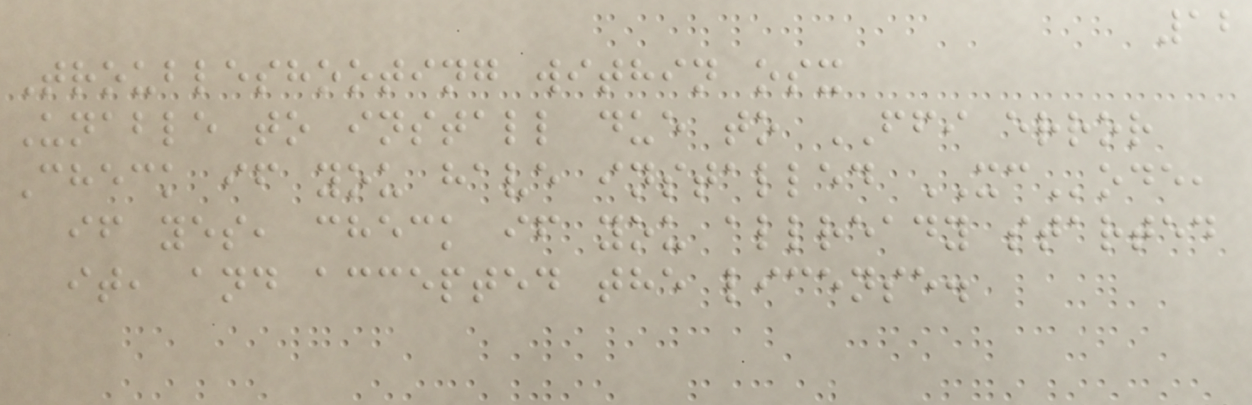12
Troubleshooting within osx
Unable to install due to FFI error
Check if you have installed XCode,
if yes, check if you allready started
it, and accepted the license.
